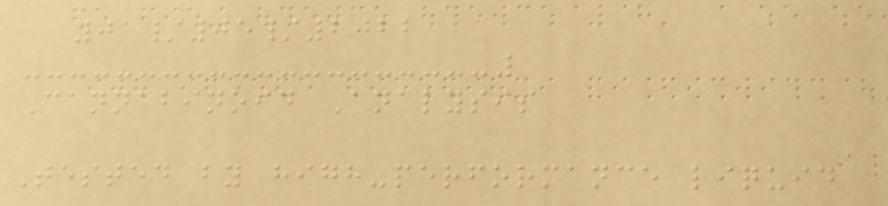01/05/2022
Cannabinoid Analysis
Tested by high-performance liquid
